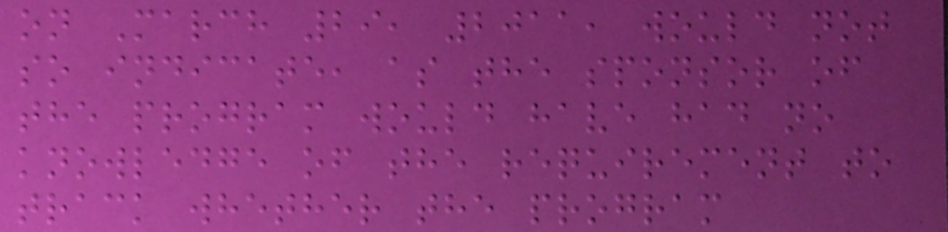on March 29, 2011, would not
so indicate, as the sponsor of
the program would have had no
knowledge of the requirement to
track whether the program
